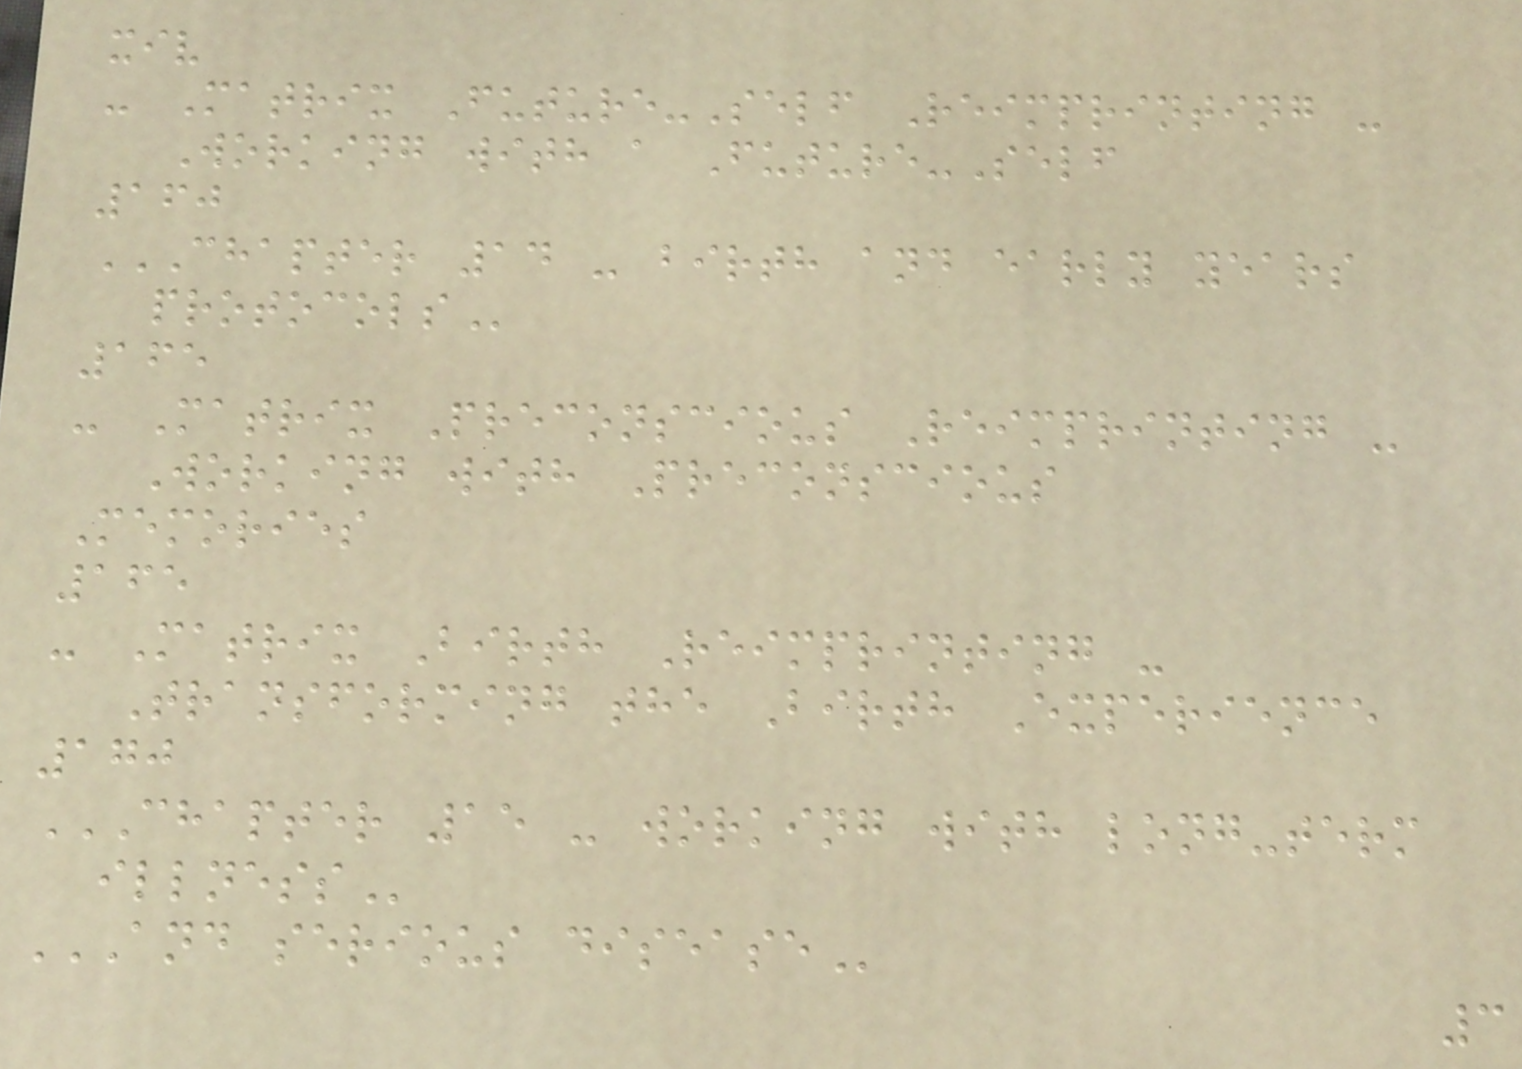xiv
- Matrix Future-Self Reimprinting -
Working with a Future-Self
160
CHAPTER 14 - BIRTH AND EARLY YEARS
PROTOCOLS
165
- Matrix Preconscious Reimprinting -
Working with Preconscious
Memories
165
- Matrix Birth Reimprinting -
Transforming the Birth Experience
170
CHAPTER 15 - WORKING WITH LONG-TERM
ILLNESS
AND SERIOUS DISEASE
3
